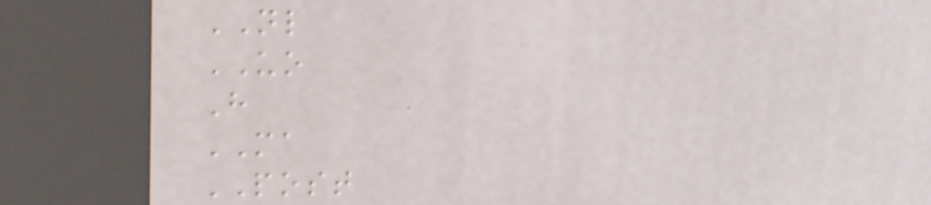NL
UO
H
MA
POST
